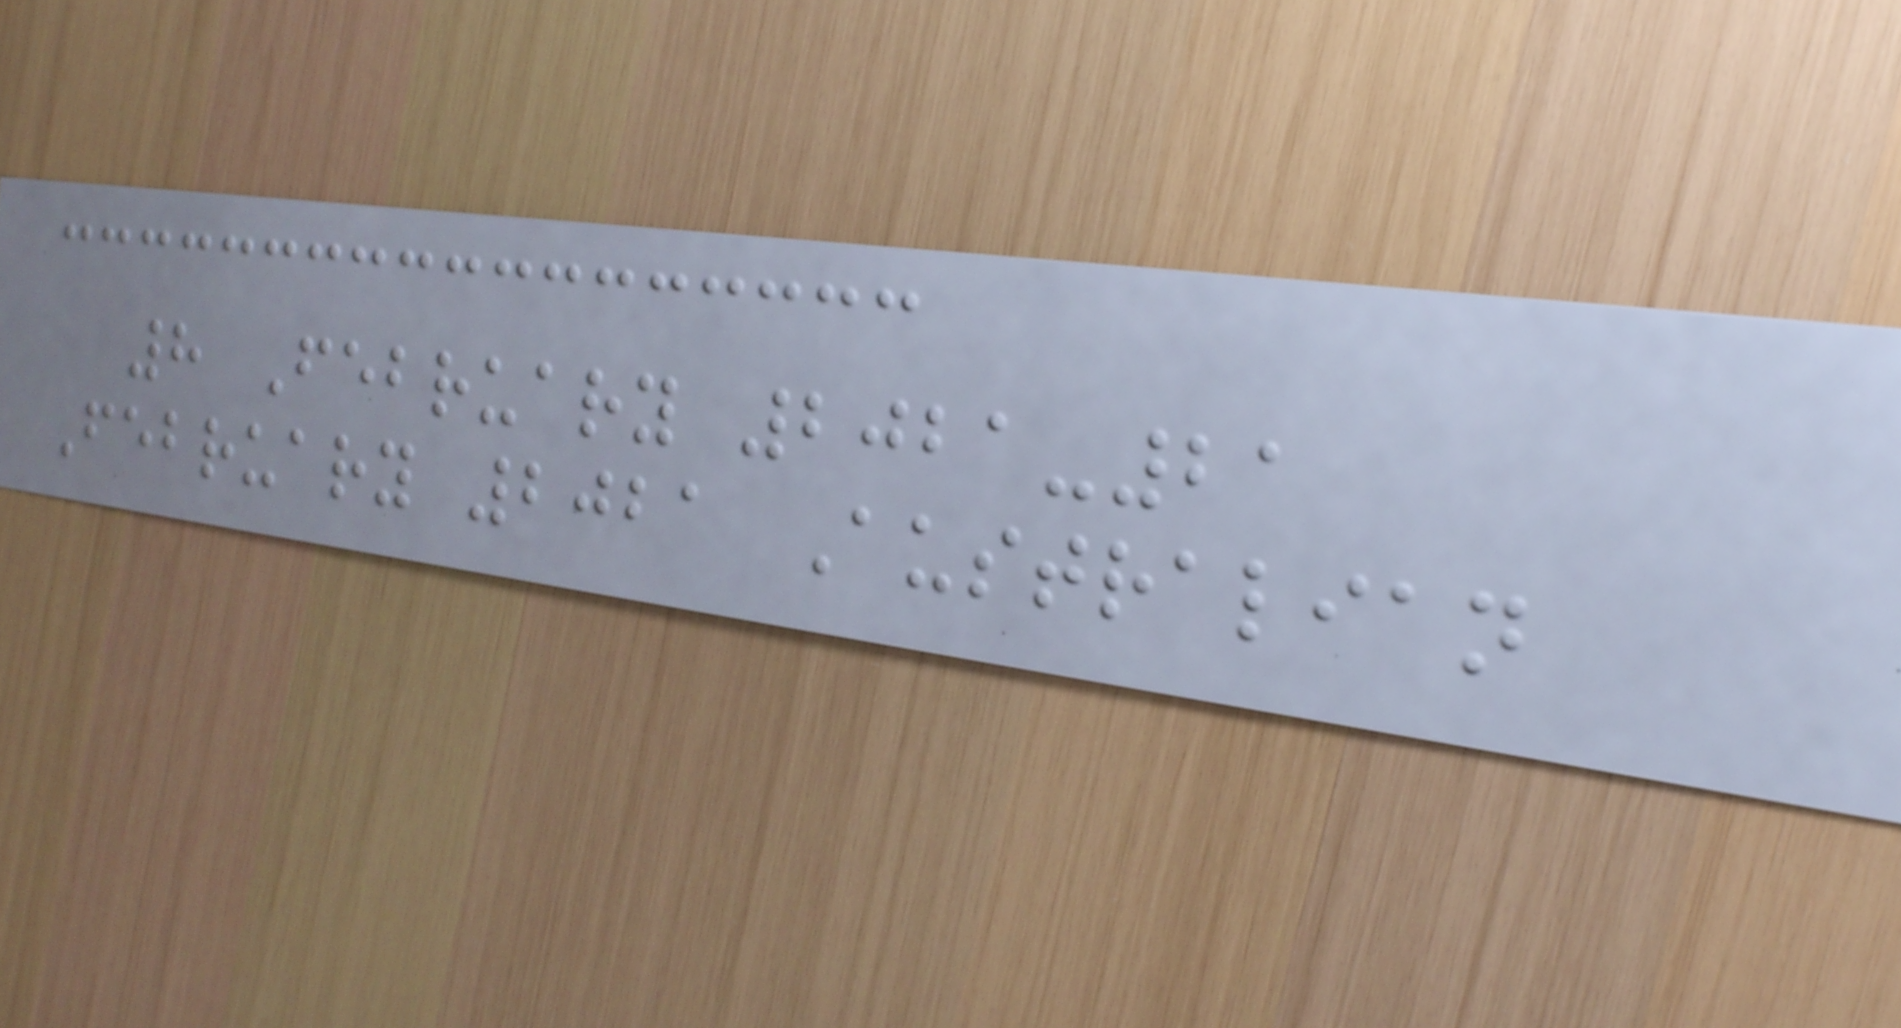8 February 2021-21
February 2021 Australian
